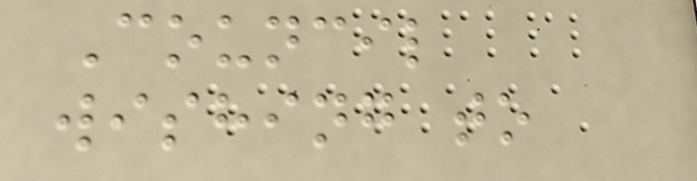Council
wishing to
